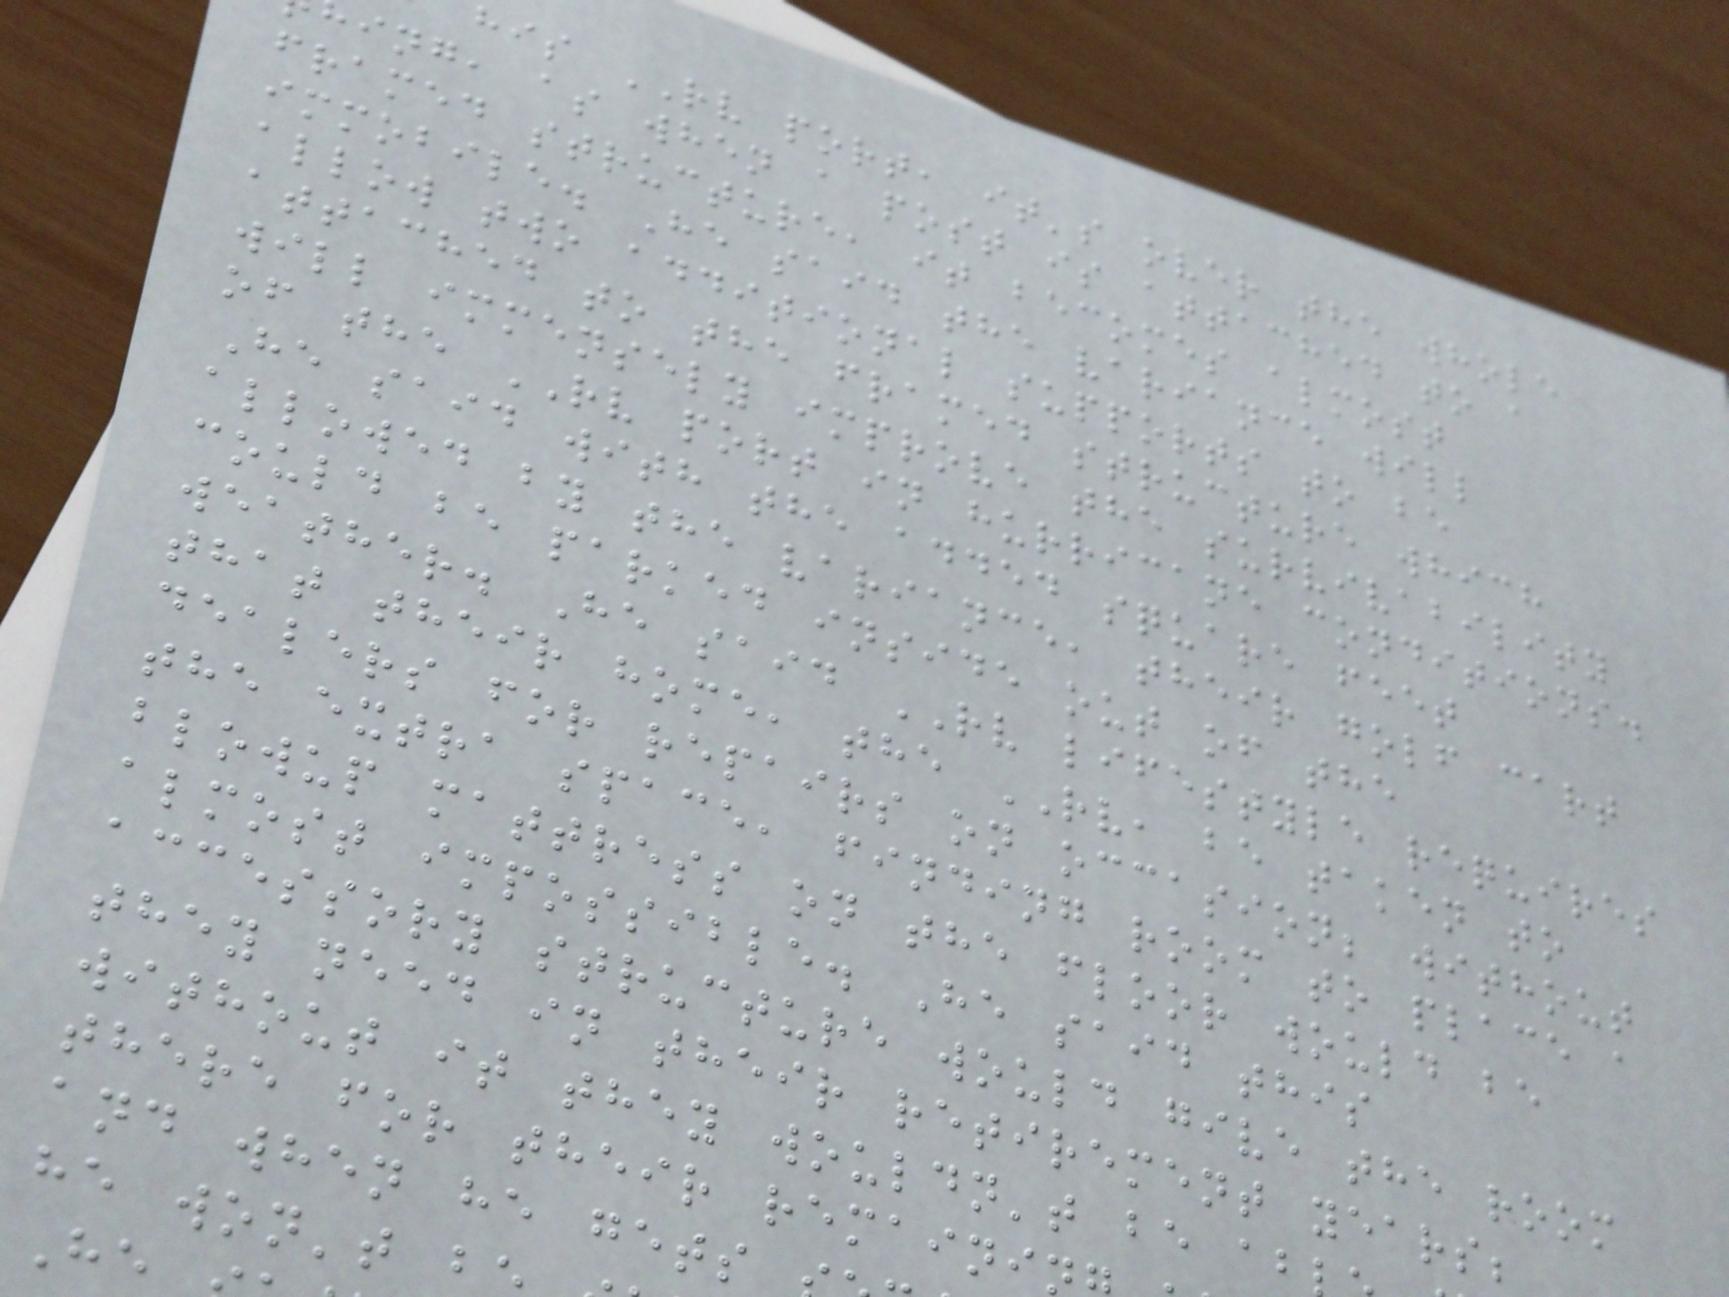his RV port, it's over the whole
ing, as when a post is attached to a
framed structure, it becomes almost
immobile. He said the variance will
allow two additional supports to be
attached to the framed structure which
will immensely improve the survivability
of the RV port in hurricane conditions.
He said with the added square feet
allowed by the variance, their golf cart
could be parked inside out of the
weather. He said RV lifestyle requires
that their home, the RV, be taken to
dealers for repairs on occasion; without
the extra space, finding room to place a
blowup mattress on the floor would be
almost impossible. He said this
accessory structure would give the room
they need in their retirement years;
without it they wouldn't be ab
there for their remaini
and when he gets
he won't b
